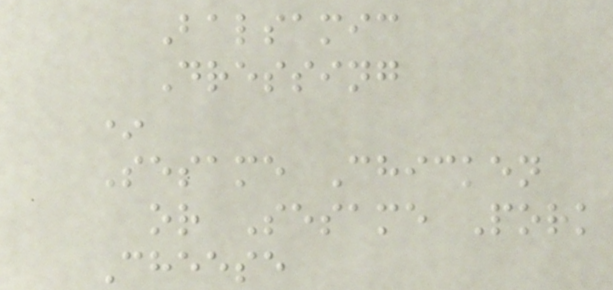Balsamic
Dressing
*
Sesame Chicken
or Sesame Pork
Cheese
